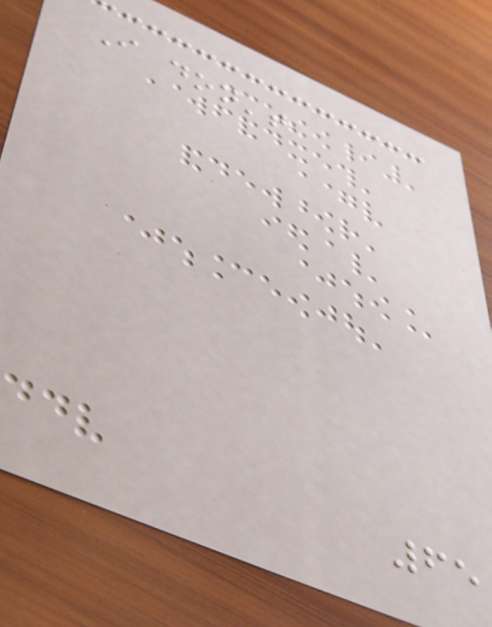I don't
65
